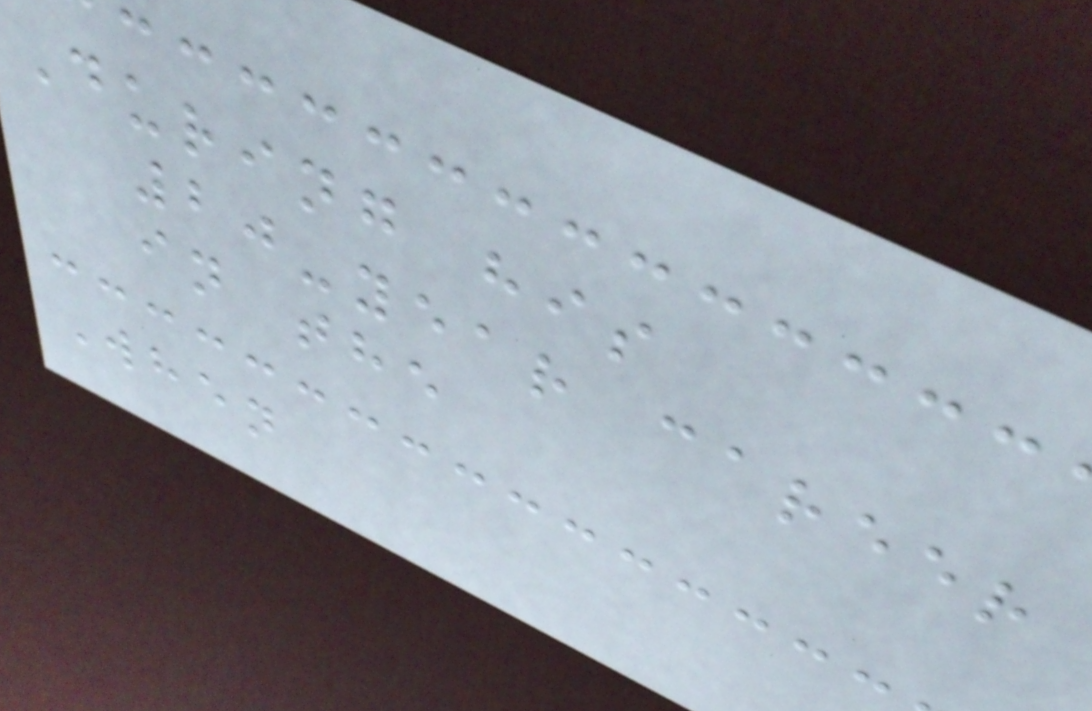During his
20-year career
in the
When
